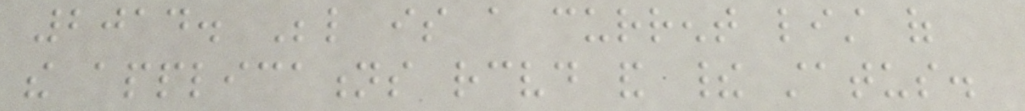2014. Below is a current list of
the applications received and their status.
